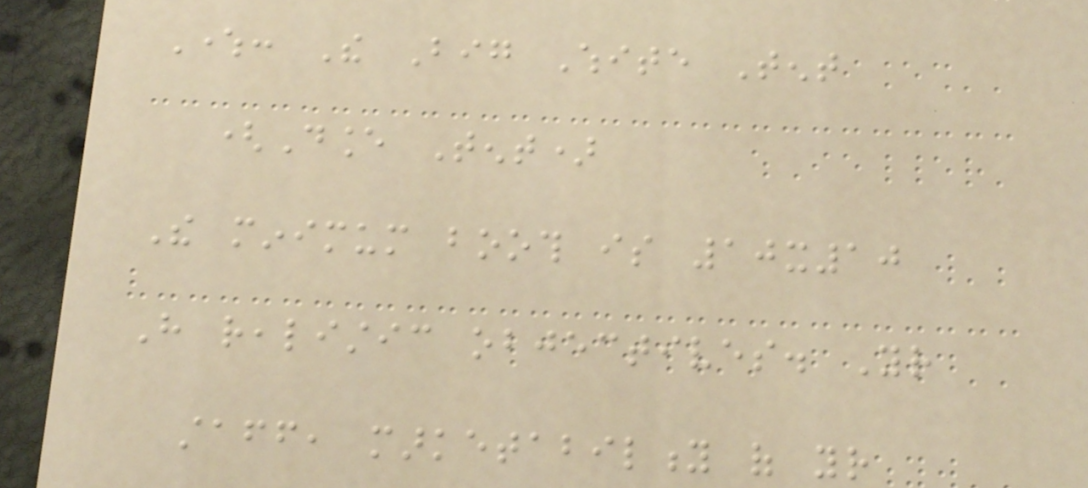Where: The Big White Tent
(Dance Tent)
The minimum booth is 10x10
Have realistic objectives. Your
staff, marketability of your
